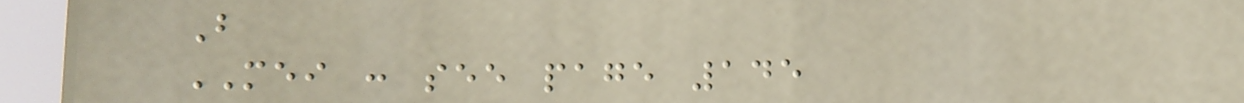B
MEI : see page 145
